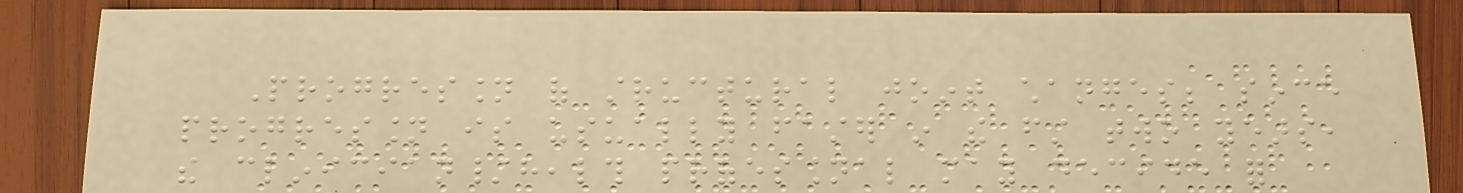Progression of structural joint changes; since
progression is usually faster in the first two years,
the clinician/health professional may decide for
